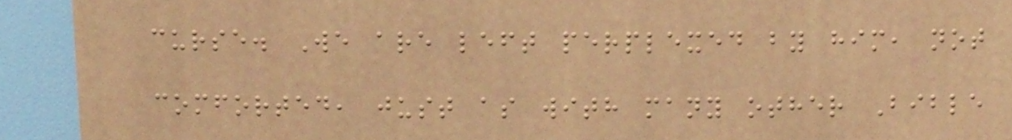curse. We are left perplexed by him, not
comforted, just as with many other Bible
